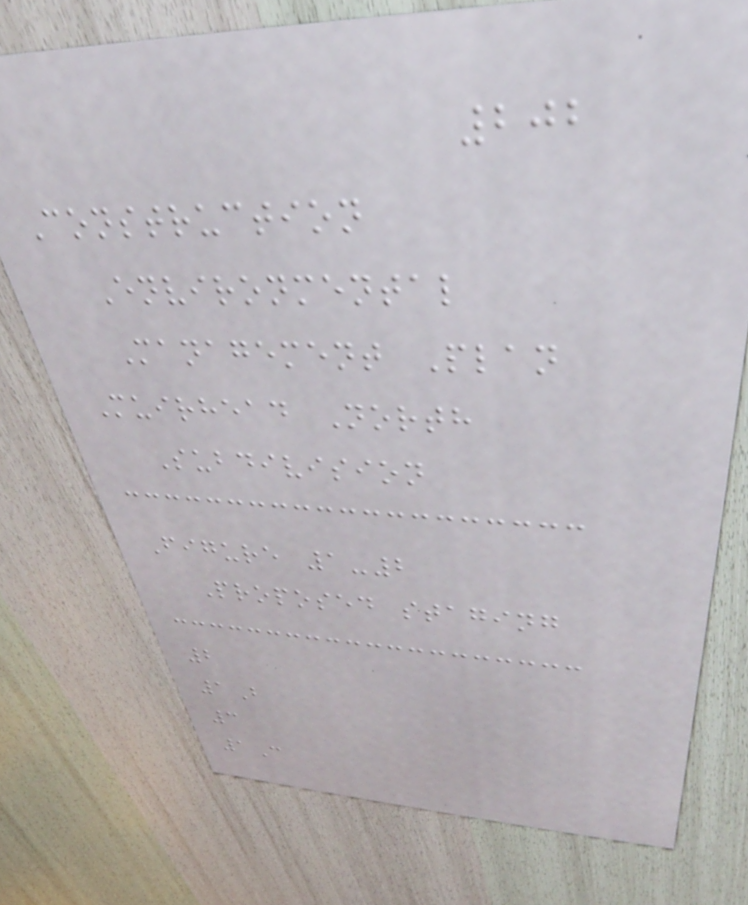202
Construction
Environmental
Management Plan
Muirhead North
Subdivision
Figure 1-2
Proposed staging
2
1B
3
1C
